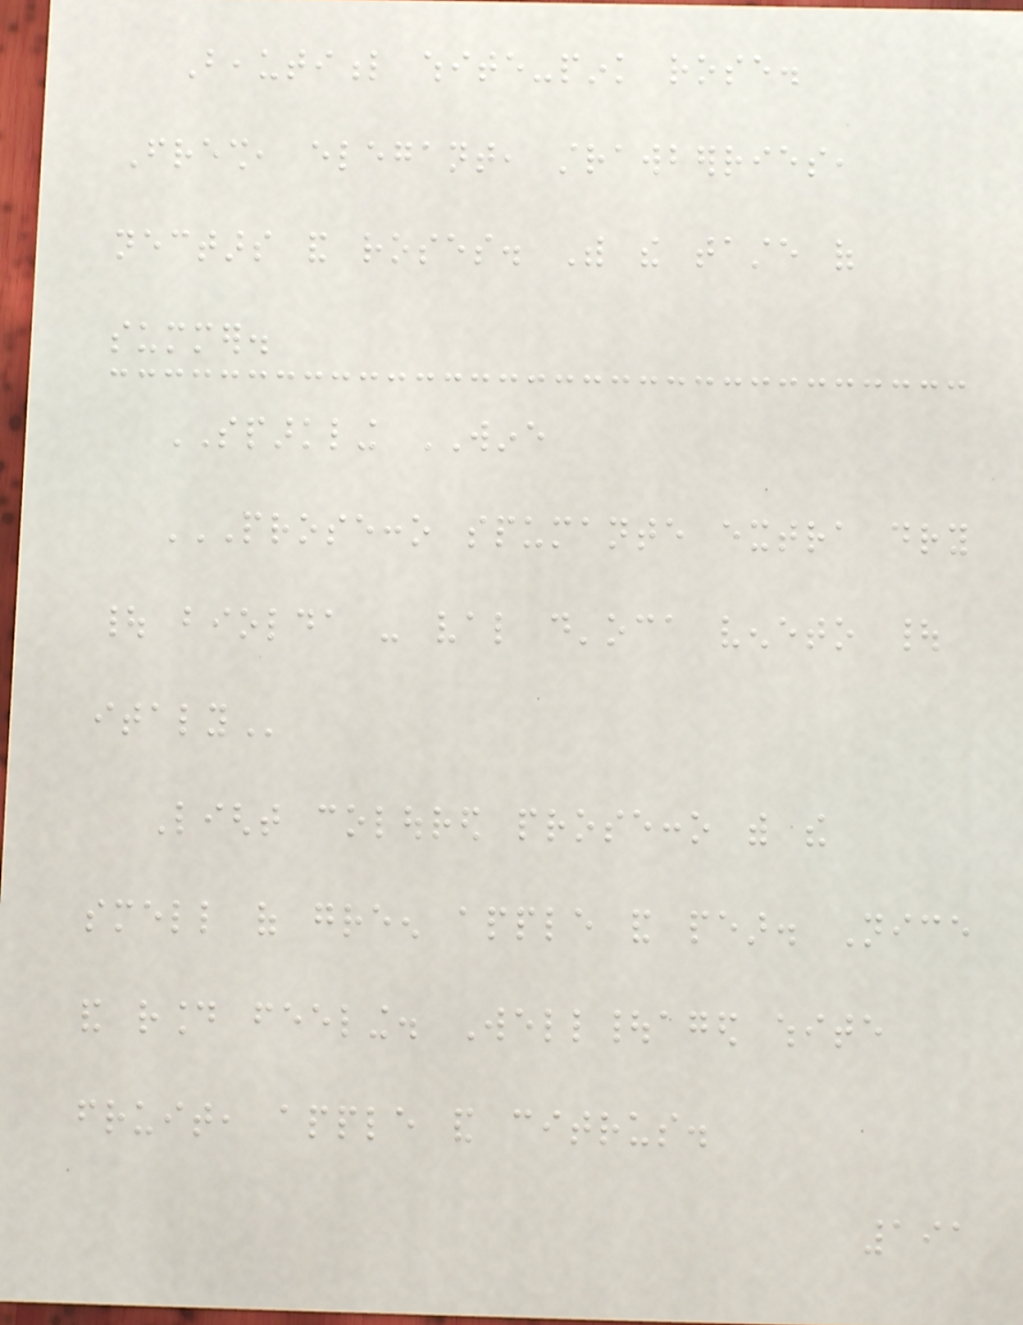Beautiful white-pink rose.
Fresh, elegant, strawberries,
nectars and roses. With the taste of
summer.
SPARKLING WINE
PROSECCO SPUMANTE EXTRA DRY
| BIOLDA - VAL D'OCA VENETO |
ITALY
Light coloured prosecco with the
smell of green apple and pear. Nice
and round feeling. Well|aged white
fruit, apple and citrus.
191
